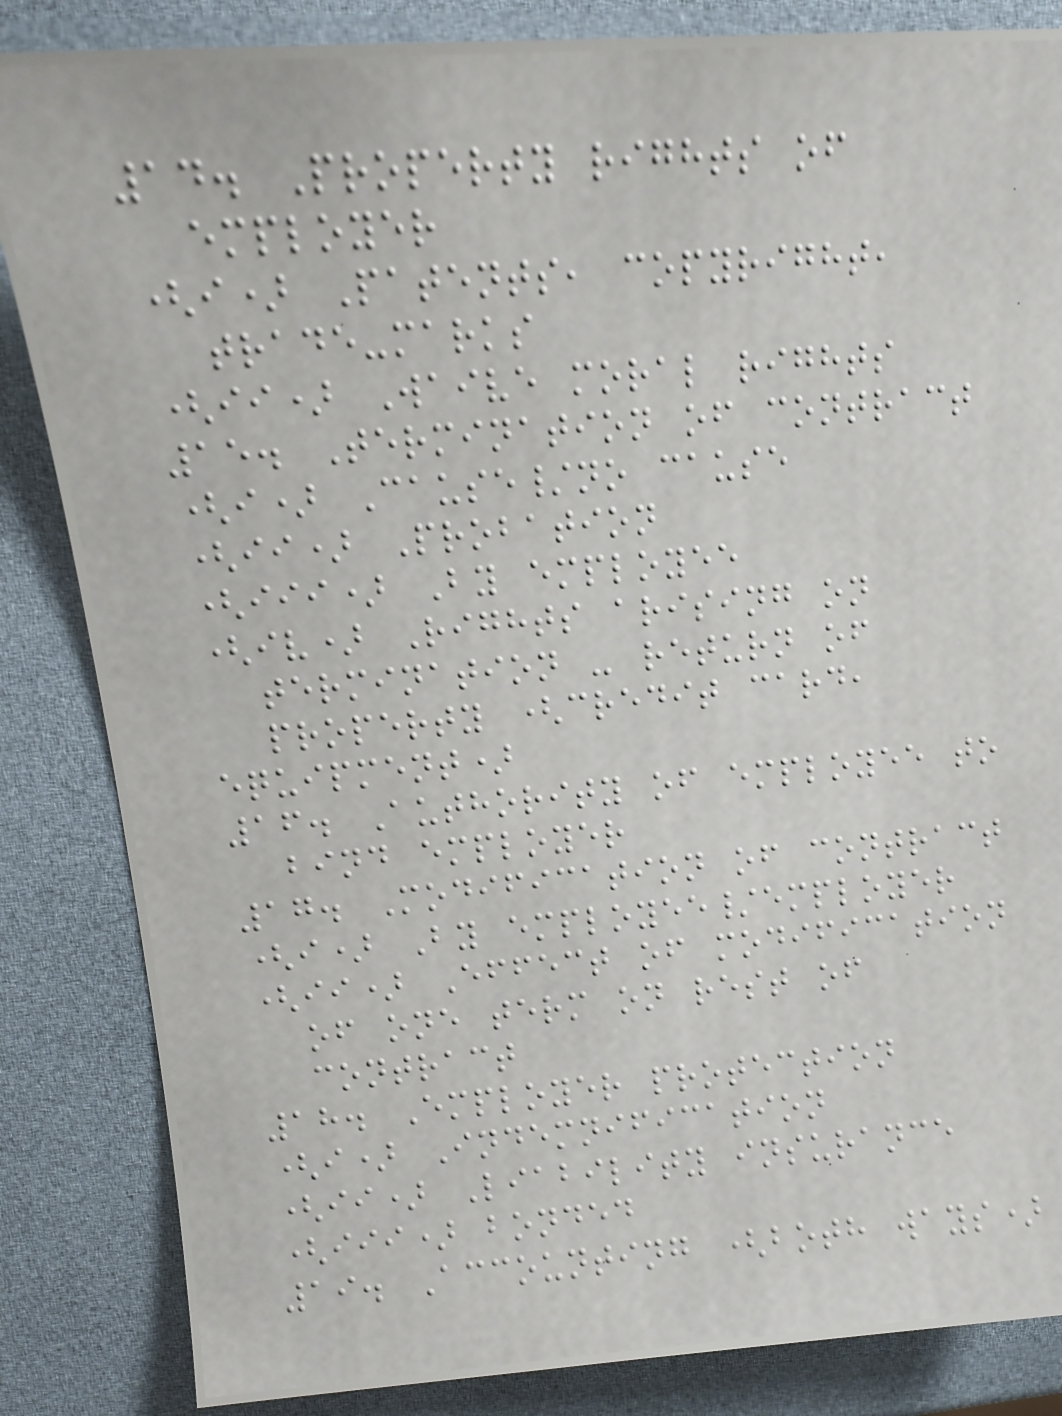14. Property rights of
employer
(i) Patents, copyright,
trade-marks
(ii) Waive moral rights
15. Termination of contract
(i) Cause/no cause
(ii) Probation
(iii) By employee
(iv) Rights arising on
termination - return of
property (credit card,
equipment)
16. Authority of employee to
bind employer
17. Modification of contract
(i) By employee/employer
(ii) Effect of modification
of one term on rest of
contract
18. Employer protection
(i) Indemnification
(ii) Liability insurance
(iii) bonded
19. Accounting (both ways)
